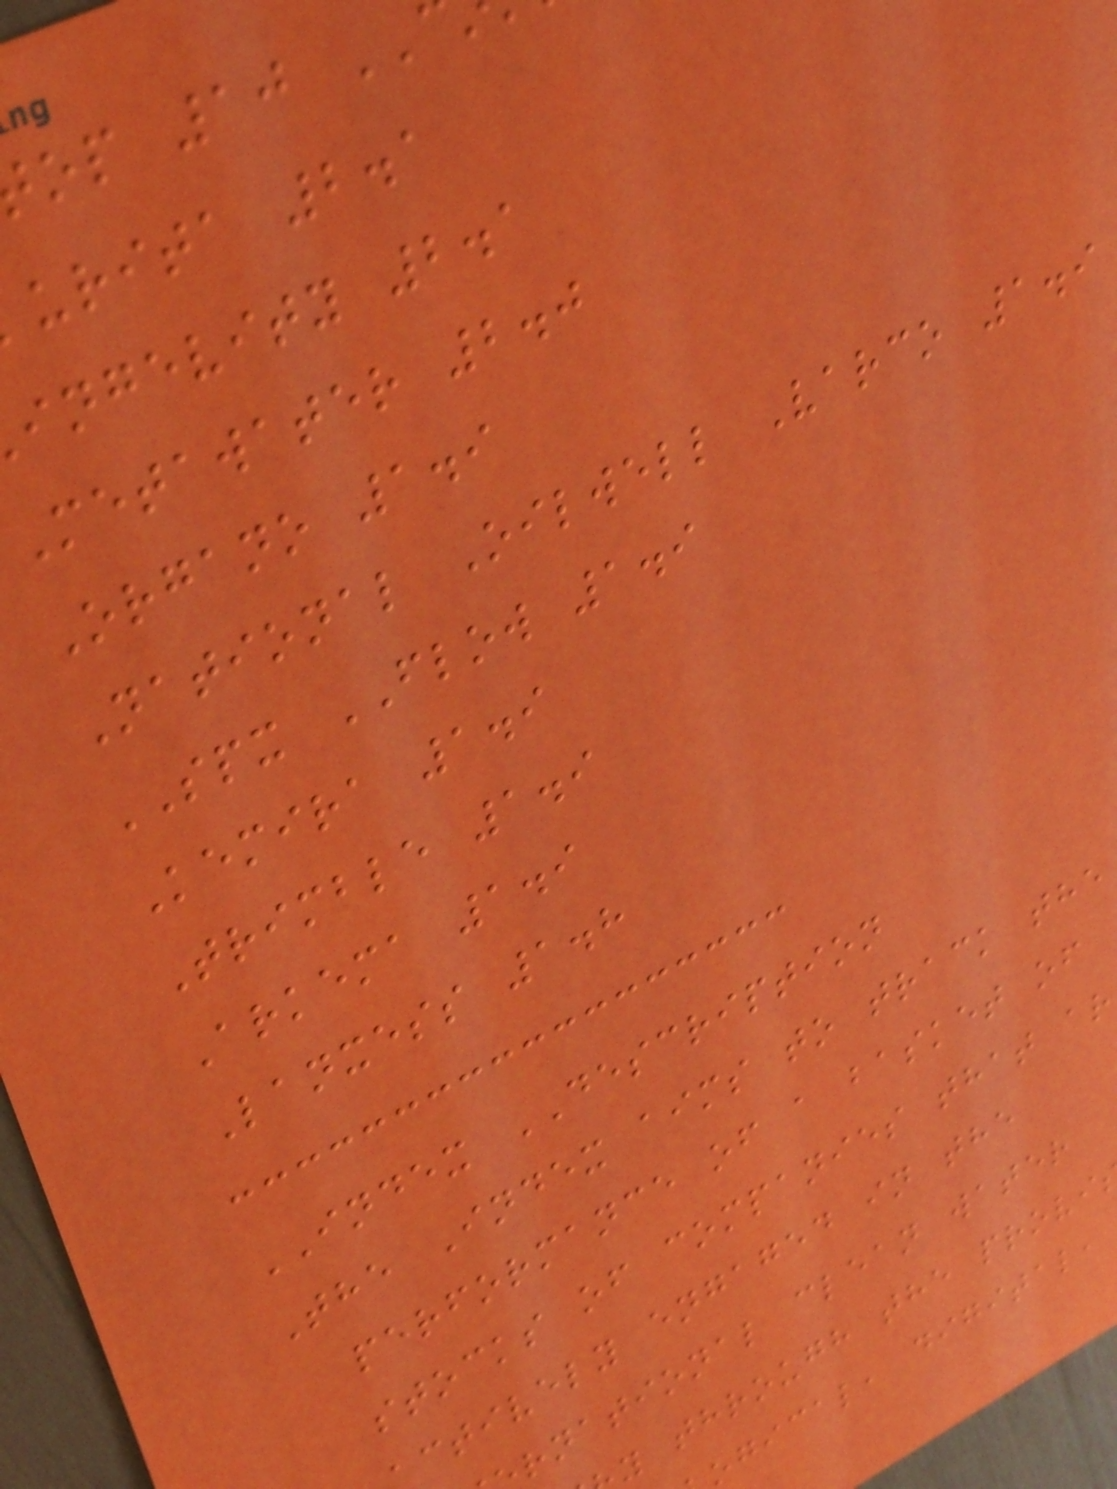urita 2.1
ingevity 2.1
Metawater 2.0
Organo 1.9
National Oilwell Varco 1.9
SPX FLOW 1.9
Kemira 1.9
Trimble 1.9
Arkema 1.9
Lanxess 1.8
INDEX DESCRIPTION
The Index aims to track the
performance of a basket of
stocks of companies that ar
ctively engaged in the
rnational clean water
y through the provi
ogical, digital,
